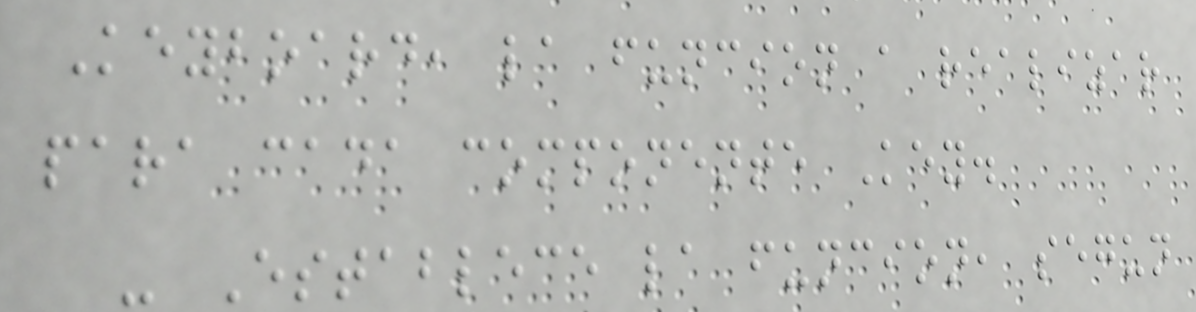Keyboard, la funcion a realizar
para cada componente Key.
- Establece la funcion, segun
